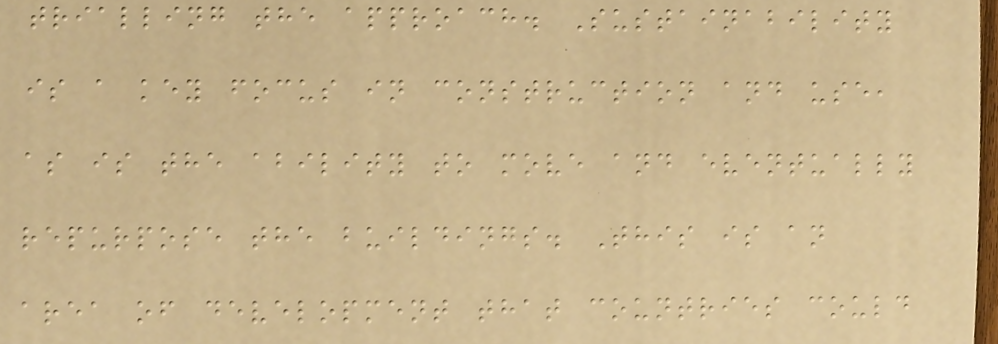trialling the approach. Sustainability
is a key focus in construction and use,
as is the ability to move and eventually
repurpose the buildings. This is an
area of development that countries could
